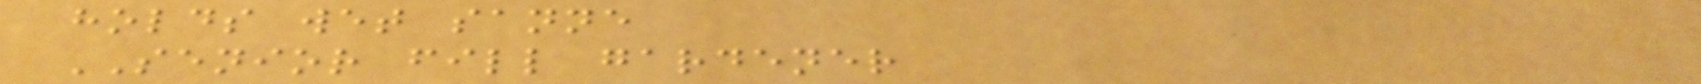holds wet sanne
SENIOR fill gardener
